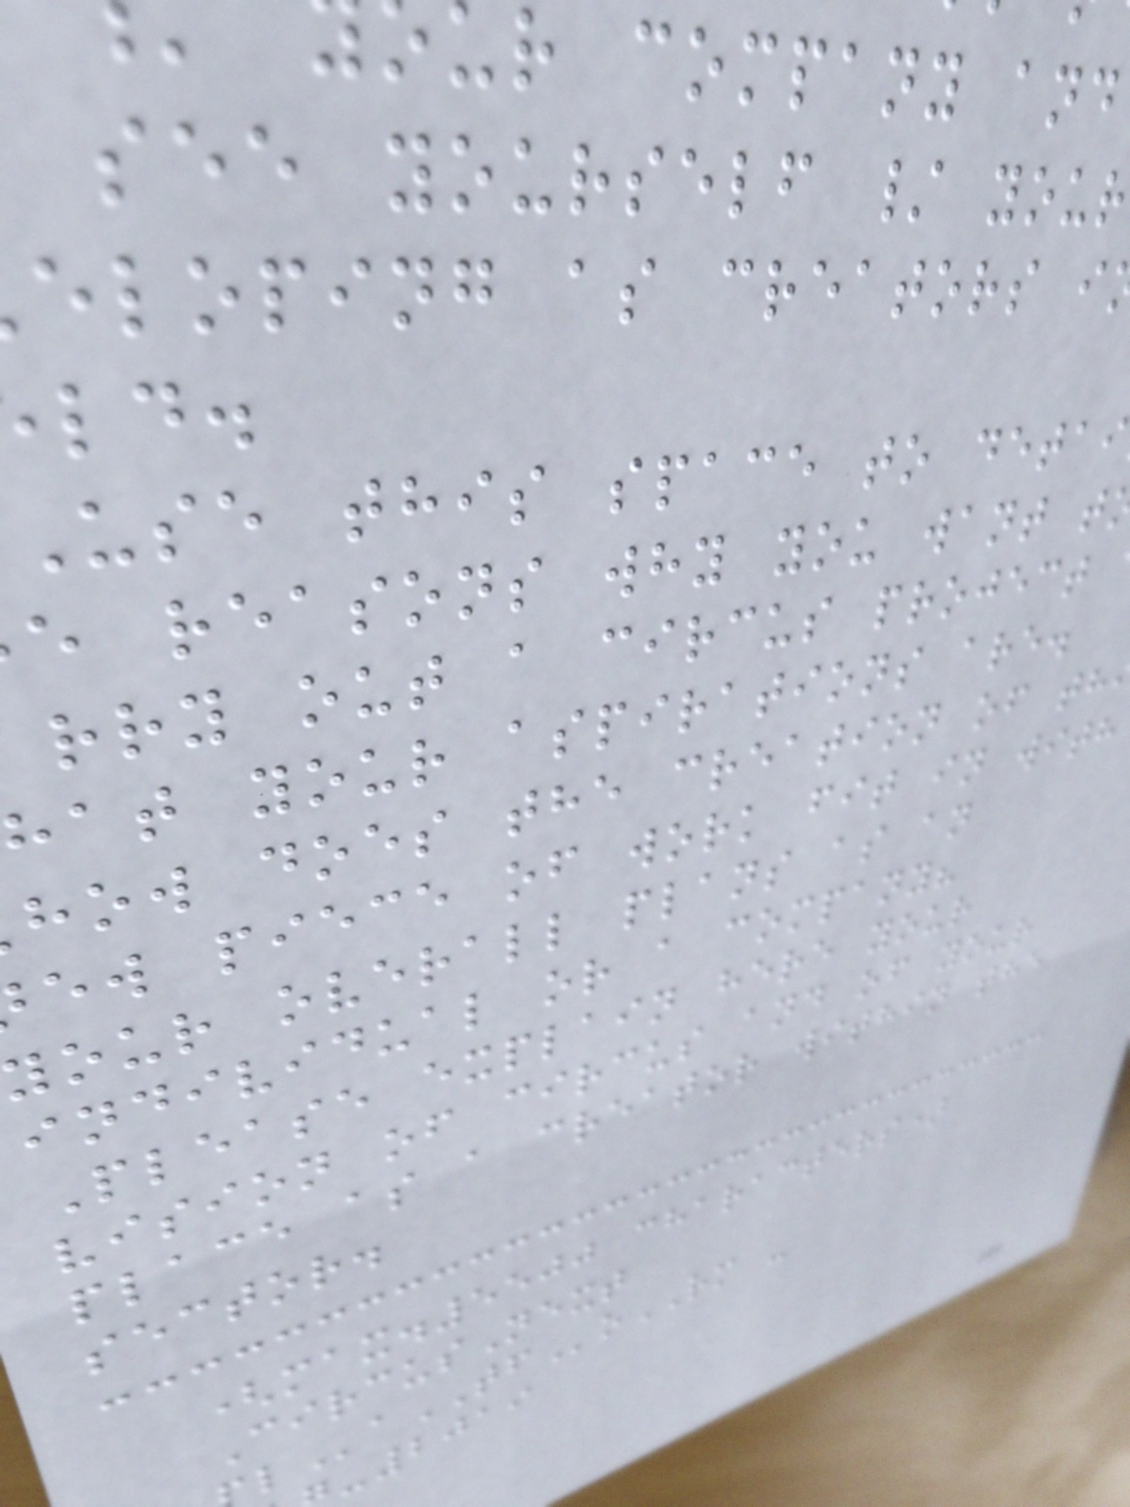ur company and
see yourself / your
eloping as creators i
Use this space to detai
e reasons why you want t
rry out a circus project
hat your aspirations are.
how does the creation of th
ew piece of work fit in with
your overall plans as an
individual or a company?
Please explain here your
vision of circus and of your
place as a creator within the
sector.
(max.5500 characters)
CircusNext
aTFoRM -
-2019
